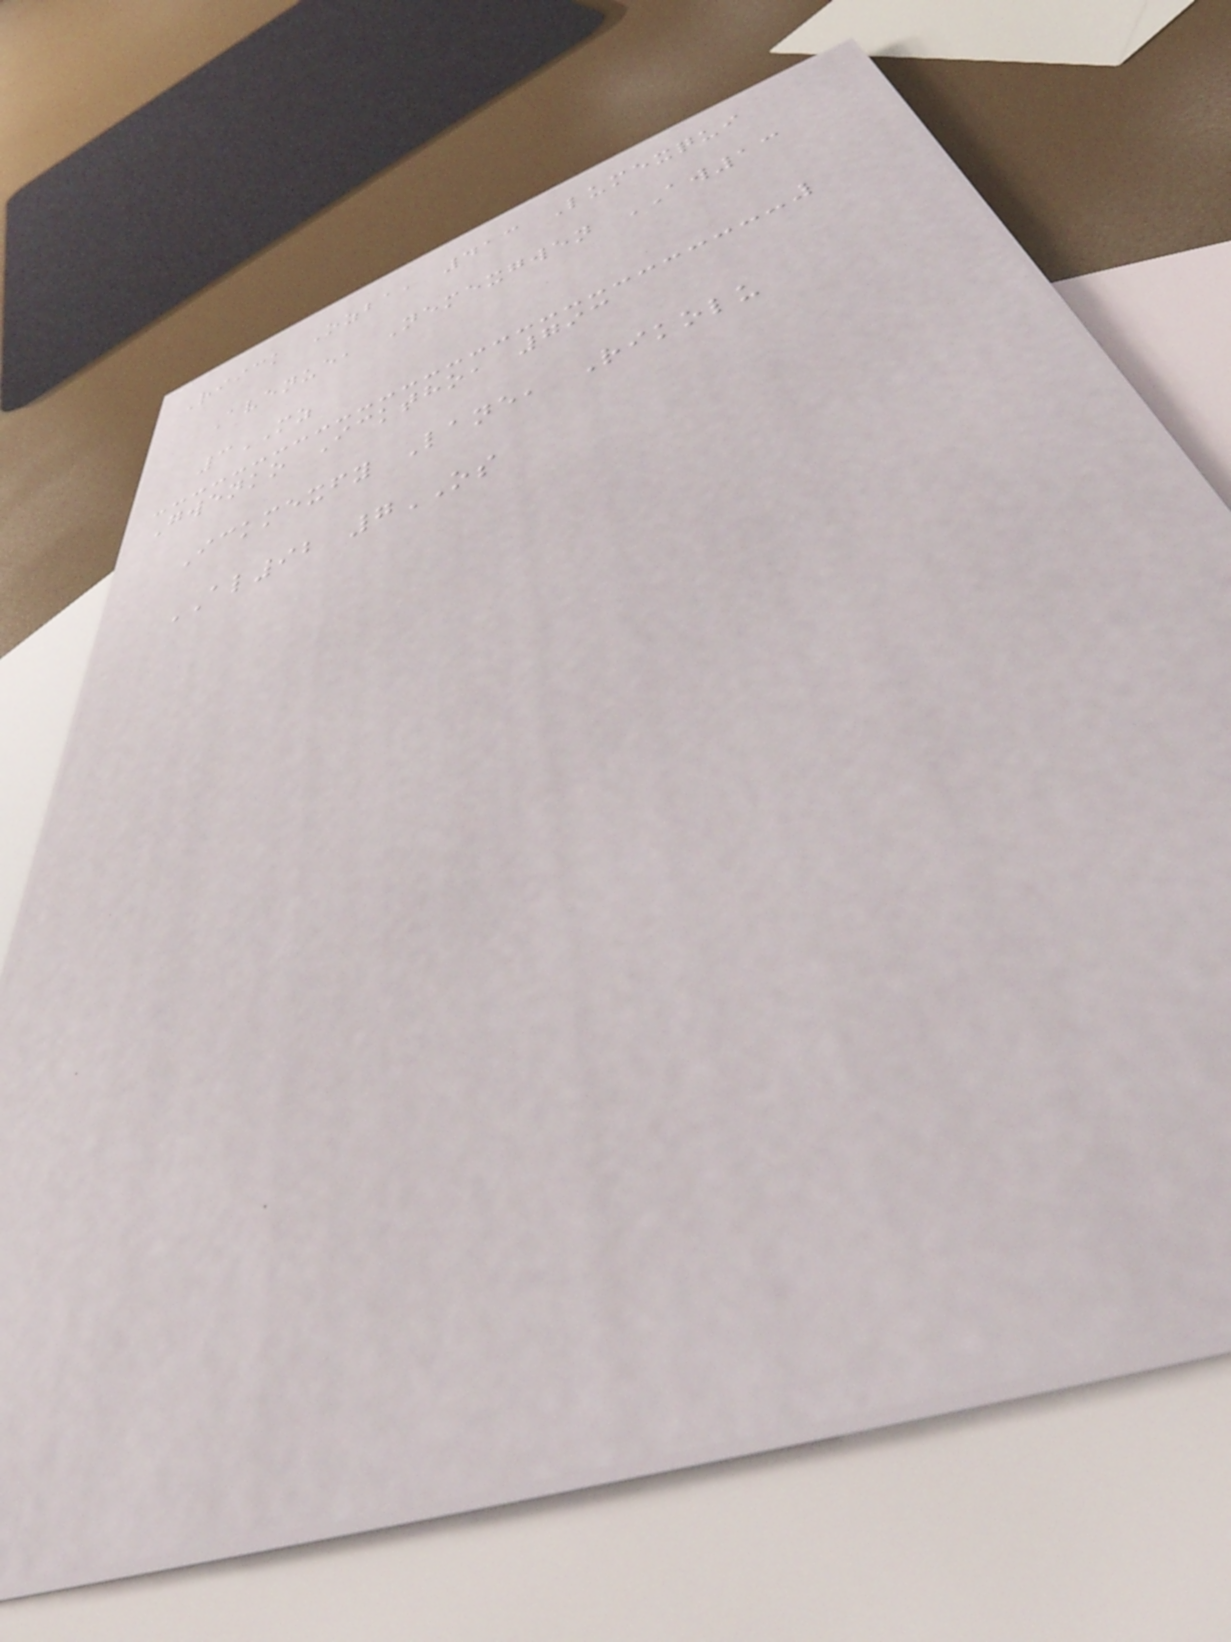Riick Ozba, 413 Lumexqui
Avenue, Nemexgwen AW13
3MZ
Gwenko Icktho, 793
Ickmexfy Lane, Rikolu
AL92 7OS
